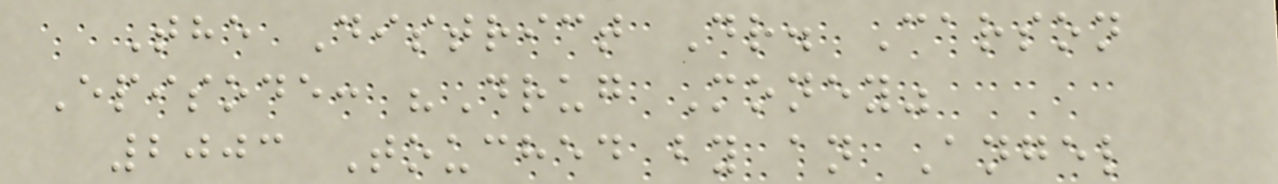The District Dr. Carson
Episode: "Drug Money"
2003 Touched by an Angel
